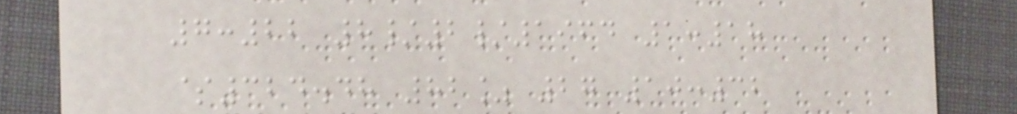7:22 8/2/1964 1:18
$324.48 82% 27 10:32
